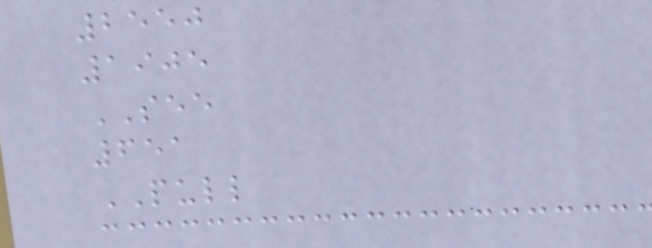2550
1905
SEE
651
PULL
